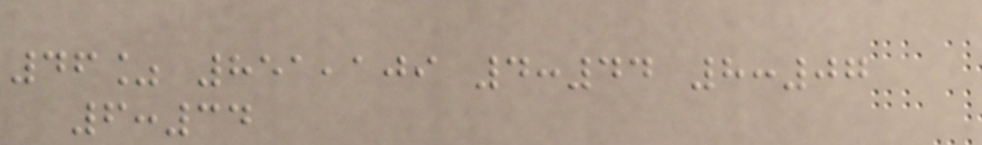46% 851,109 4:44 8:07
6:34
